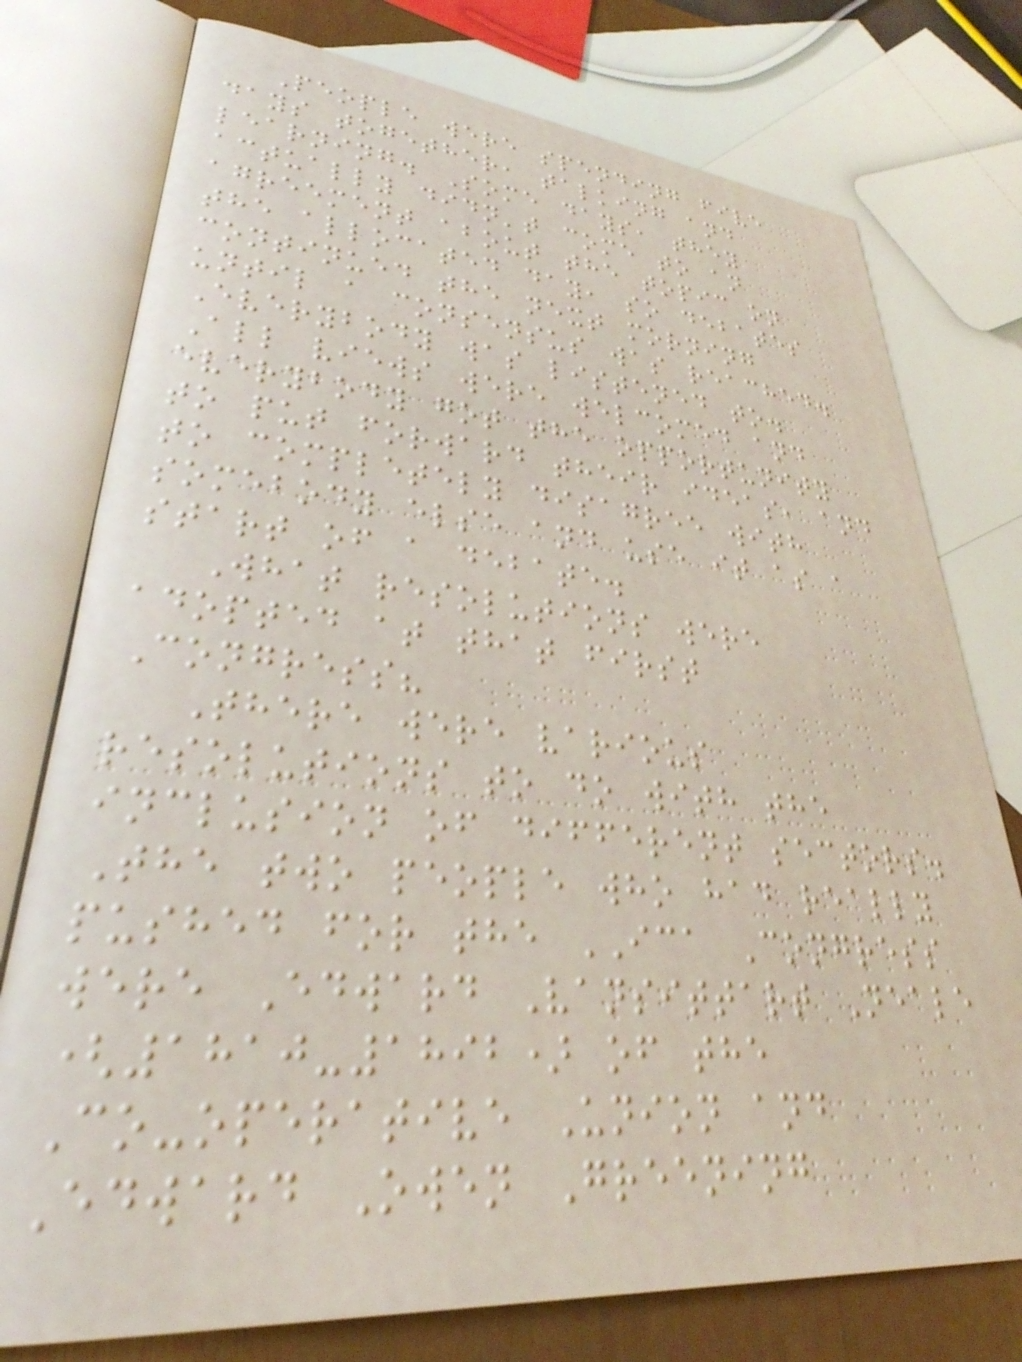People were spending five
days together, talking and
learning. Some days, they
actually didn't come to an
agreement about the topic on
the allocated day, so debates
continued the next morning
until a consensus was reached.
Everybody was listened to.
All views were welcomed and
everybody got the opportunity
to put forward their ideas, and
to completely disagree with
somebody else and use it as a
start of a debate.
What resolutions were
adopted at that first
Congress?
There were various
resolutions to do with the
inclusion of different sectors.
The two people who had really
pushed for the ICA Congress
were Edward Vansittart Neale
(1810-1892) of the
Co-operative Union and
Edward Owen Greening
